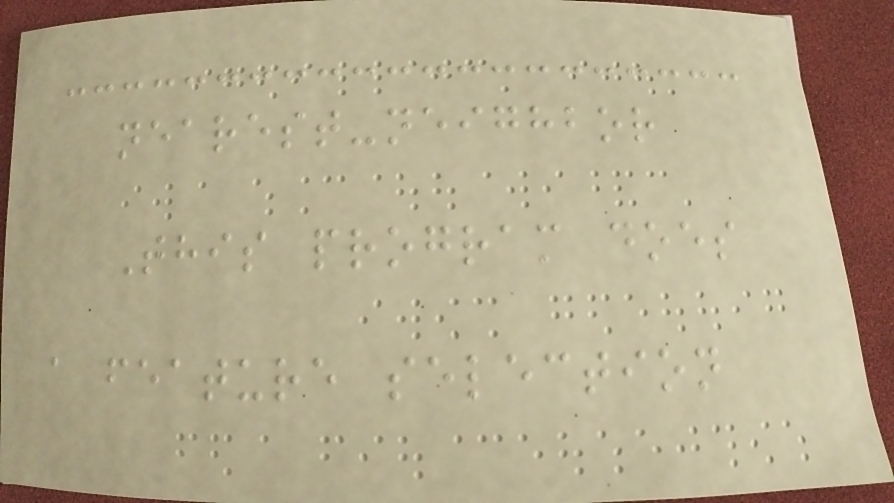nearest-neighbor
This program does
a feature selection
